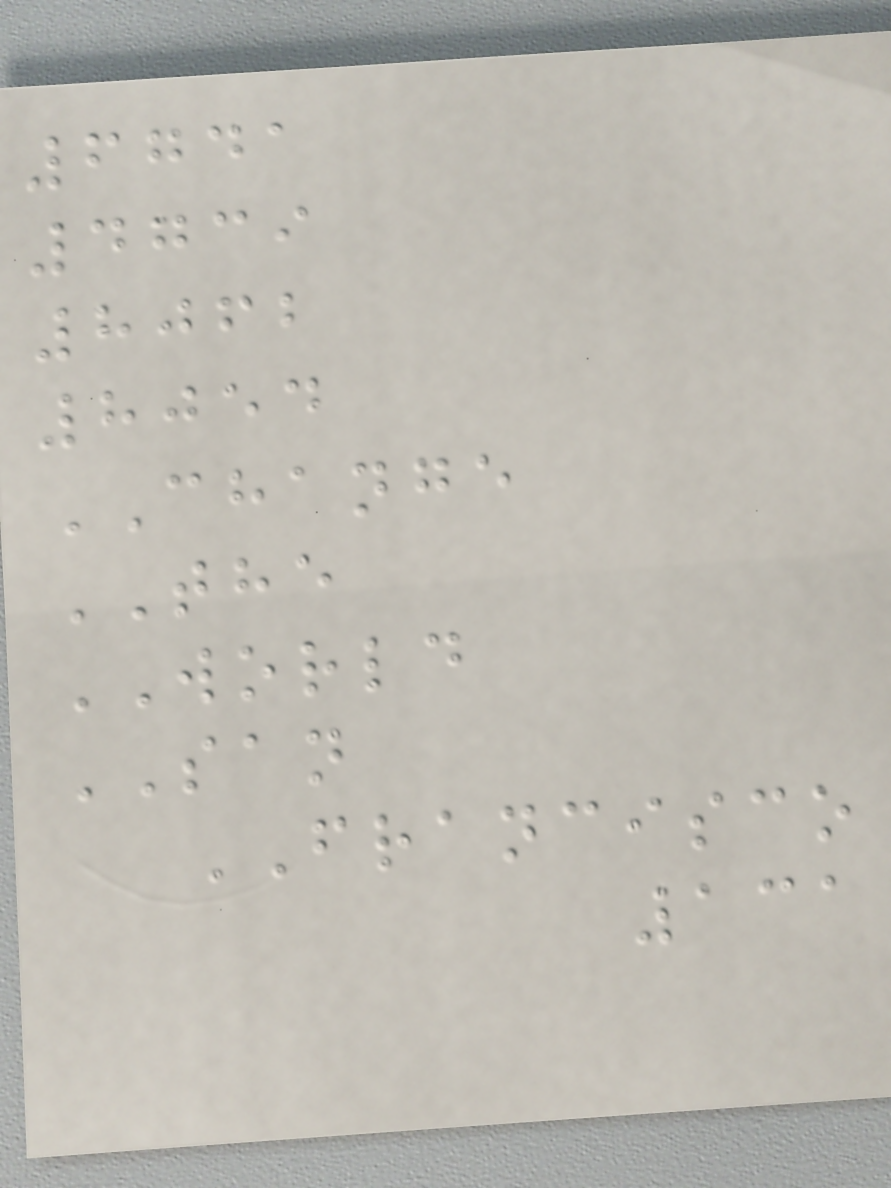6741
4739
8062
8054
CHANGE
THE
WORLD
SAN
FRANCISCO
131
